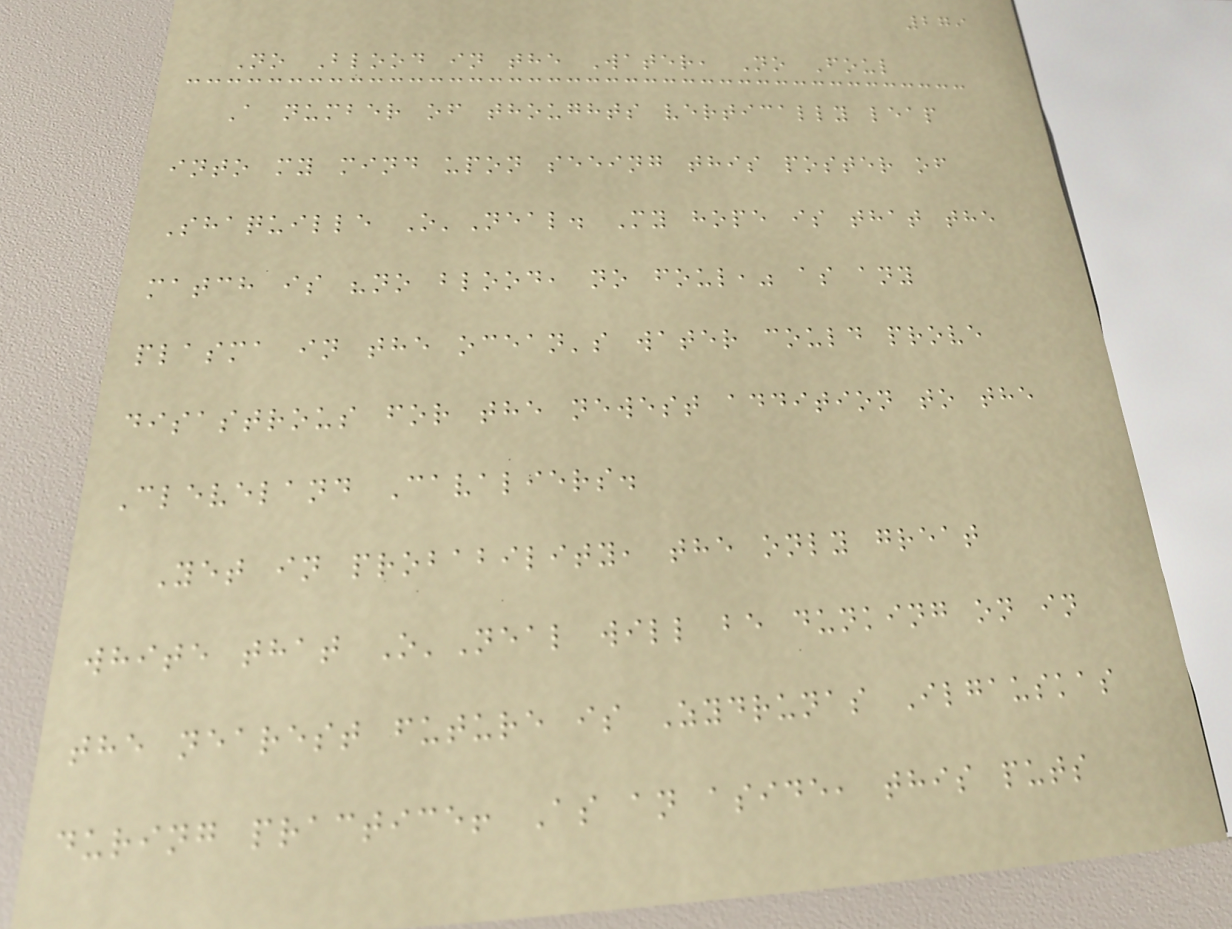279
No Blood in the Water, No Foul
A number of thoughts vertically leap
into my mind upon seeing this poster of
Shaquille O'Neal. My hope is that the
match is "no blood, no foul," as any
plasma in the ocean's water could prove
disastrous for the newest addition to the
Cleveland Cavaliers.
Yet in probability, the only great
white that O'Neal will be dunking on in
the nearest future is Zydrunas Ilgauskas
during practice! As an aside, this puts
